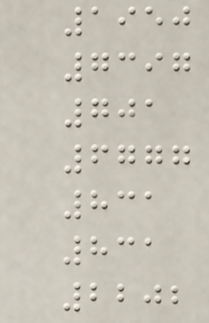1950
7397
701
6777
831
831
2202
